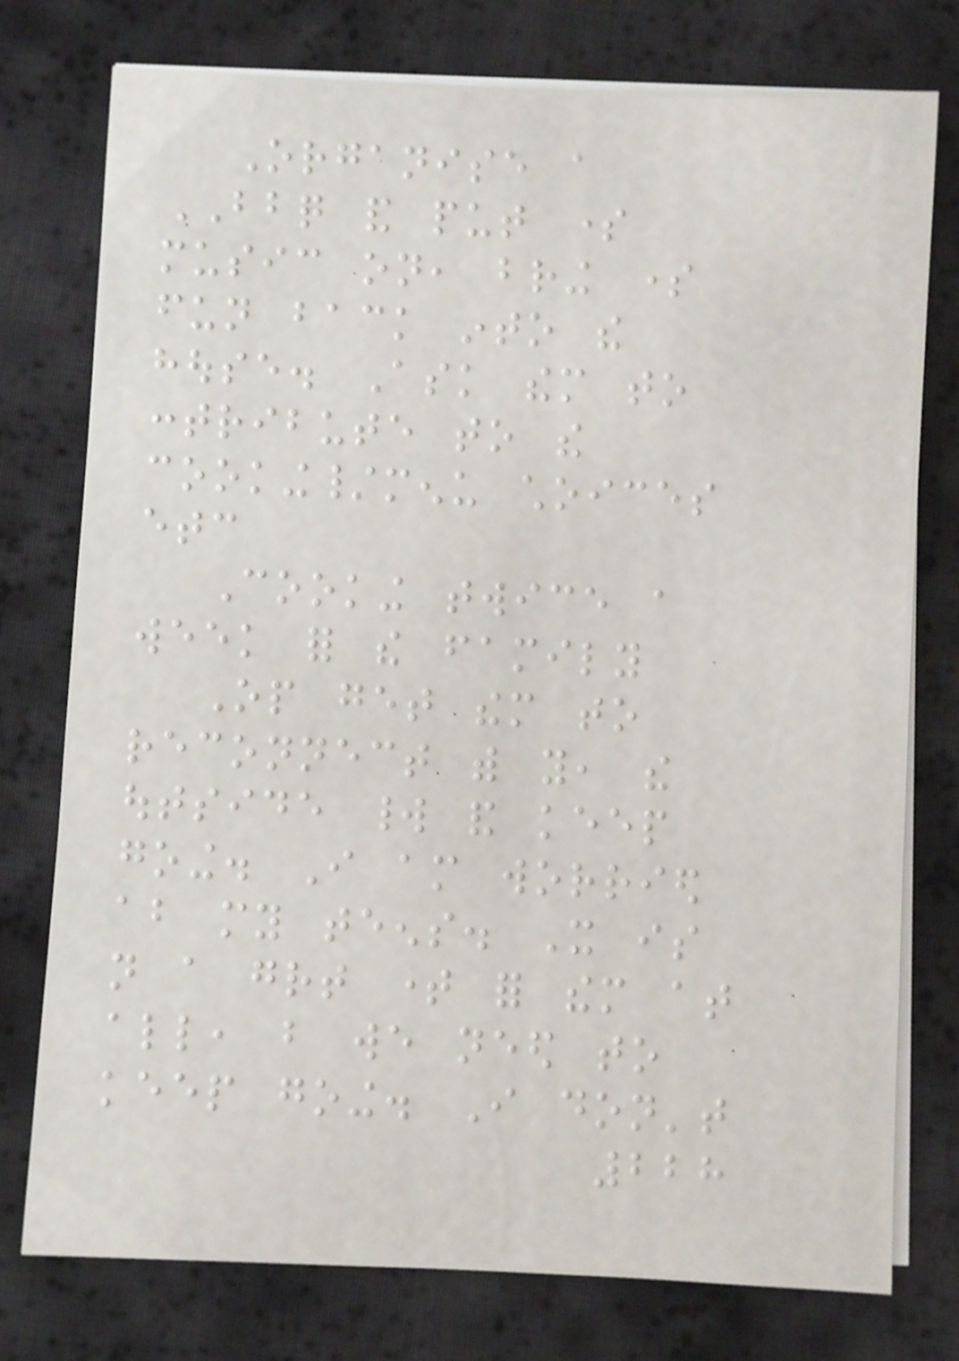Organise a
BBQ and put some
music on, bring some
fun back into the
house. Ask them to
contribute to the
cooking/menu choices
etc
Cooking twice a
week for the family
Op get them to
reconnect with you, the
outside world and keep
going. I am worried
about my teens. It is
not a great time for them at
all, but we need to
keep going. I don't
228
